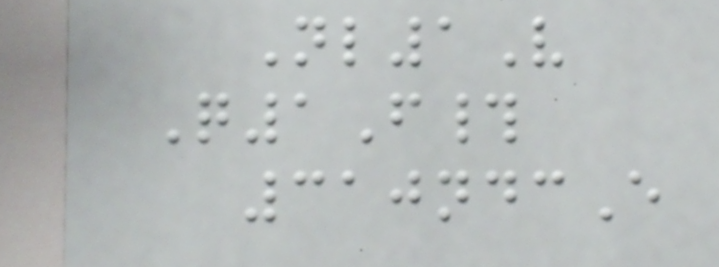Nl1V
Q1F#
310ndcE
